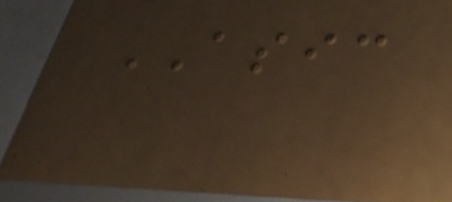ASIC
